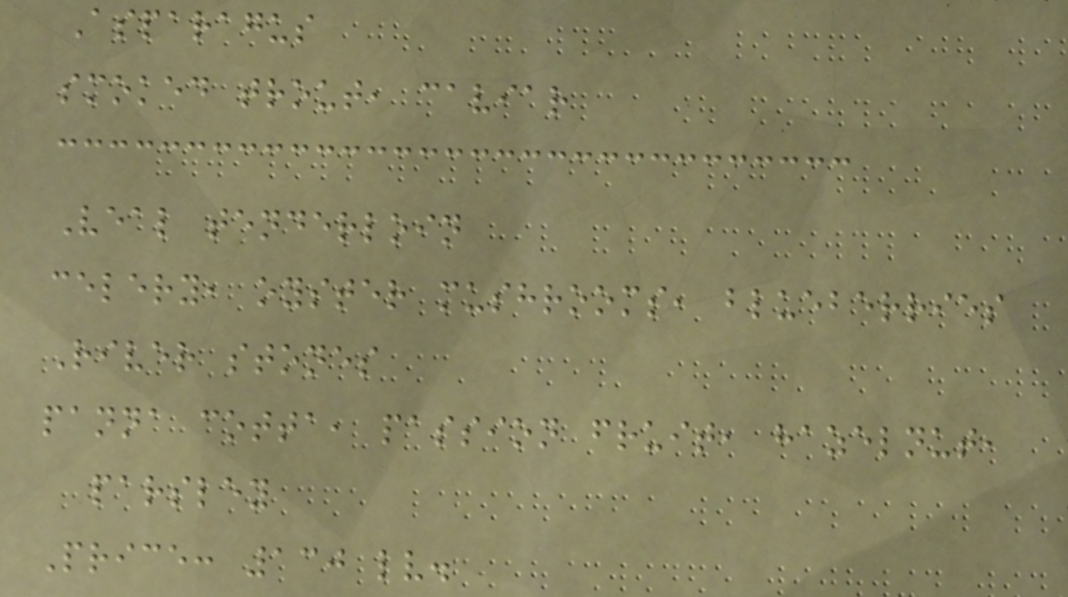Asparagus
smoked trout, caviar
Veal tenderloin
celery, oyster mushrooms, blueberries
River stones
panna cotta, passion fruit, hazelnut,
parsley
Price: 130 lv.
